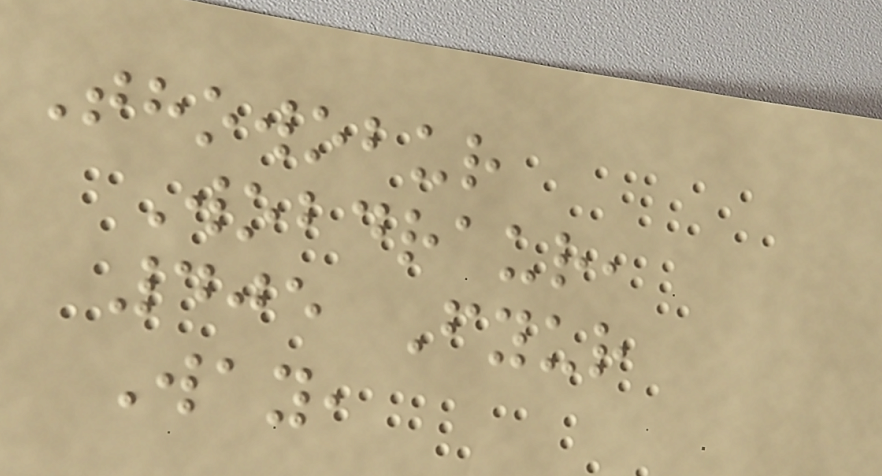Thowobur
Wobdraur,
405 Fyur
Way,
